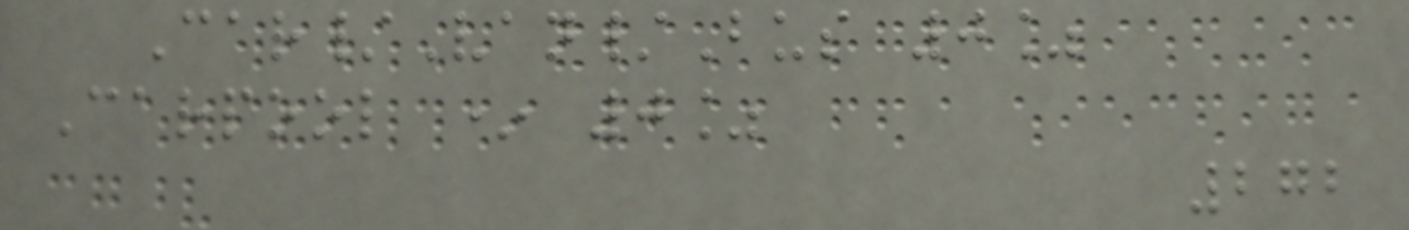Car/Van/Bus 0%
Carpool * 0%
272
